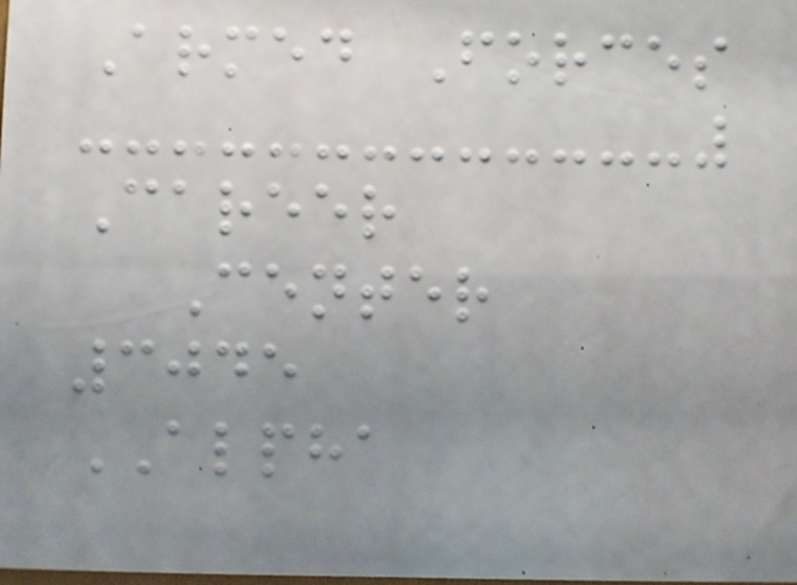Armed Forces
Career
Center
3045
ALPHA
